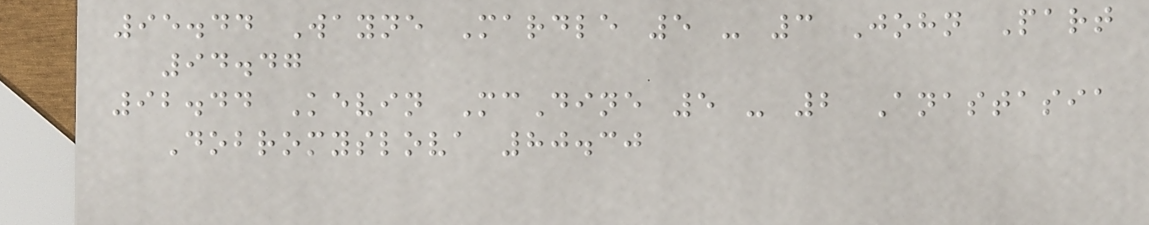95.44 Wayne Mardle 5 - 3 John Part
94.47
92.44 Kevin McDine 5 - 2 Anastasia
Dobromyslova 80.30
